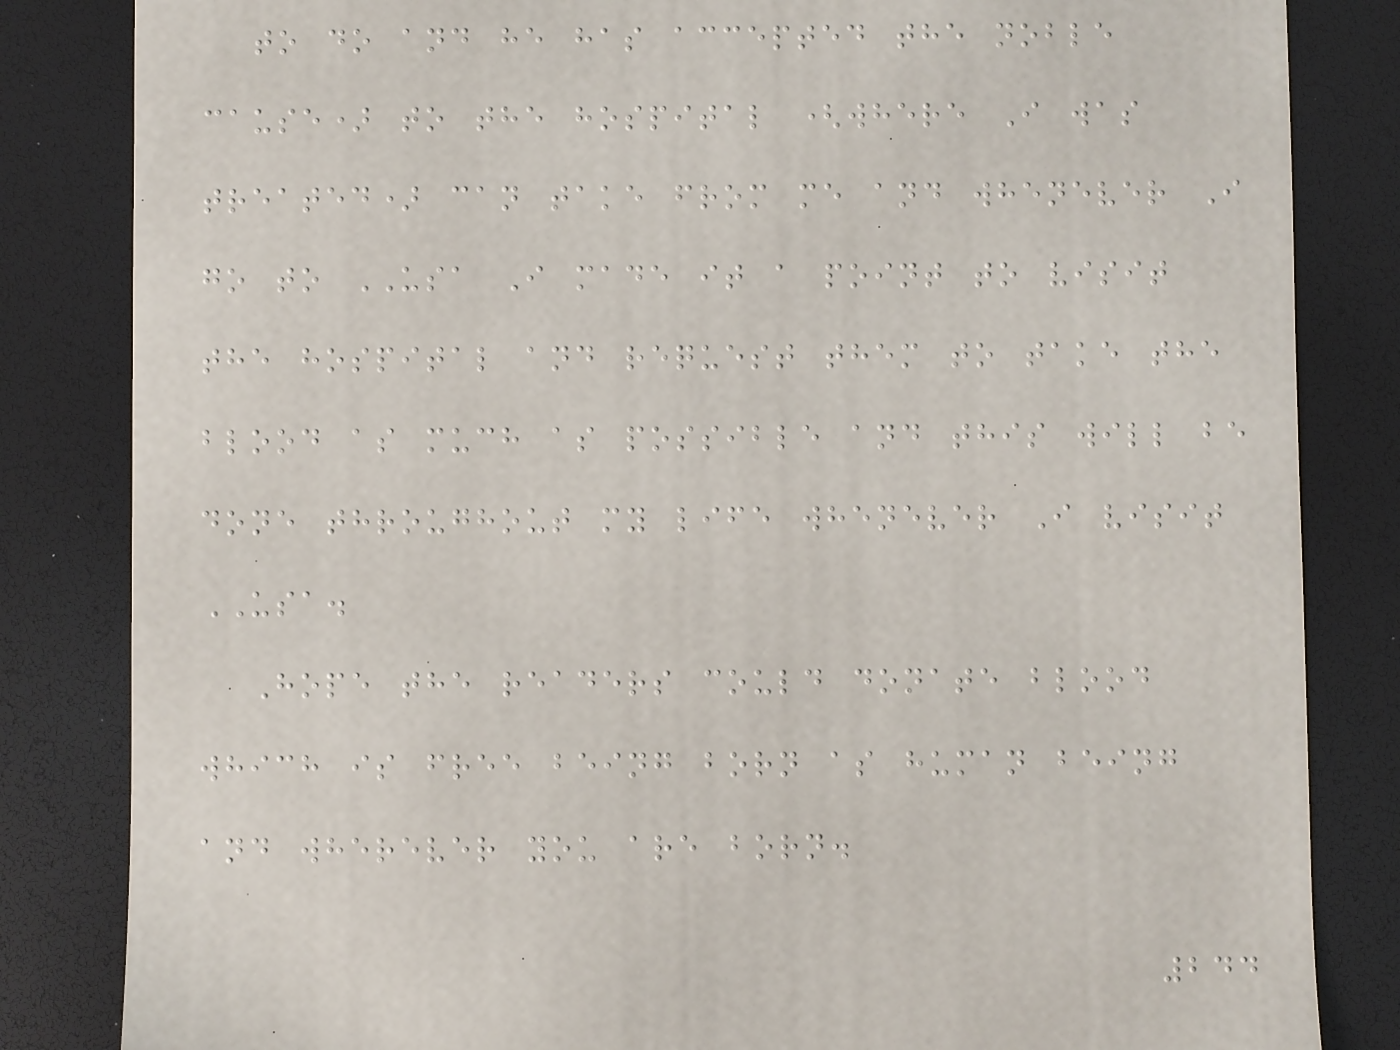to do and he has accepted the noble
cause) to the hospital (where I was
treated) can take from me and whenever I
go to USA I made it a point to visit
the hospital and request them to take the
blood as much as possible and this will be
done throughout my life whenever I visit
USA.
Hope the readers could donate blood
which is free being born as human being
and wherever you are born.
244
